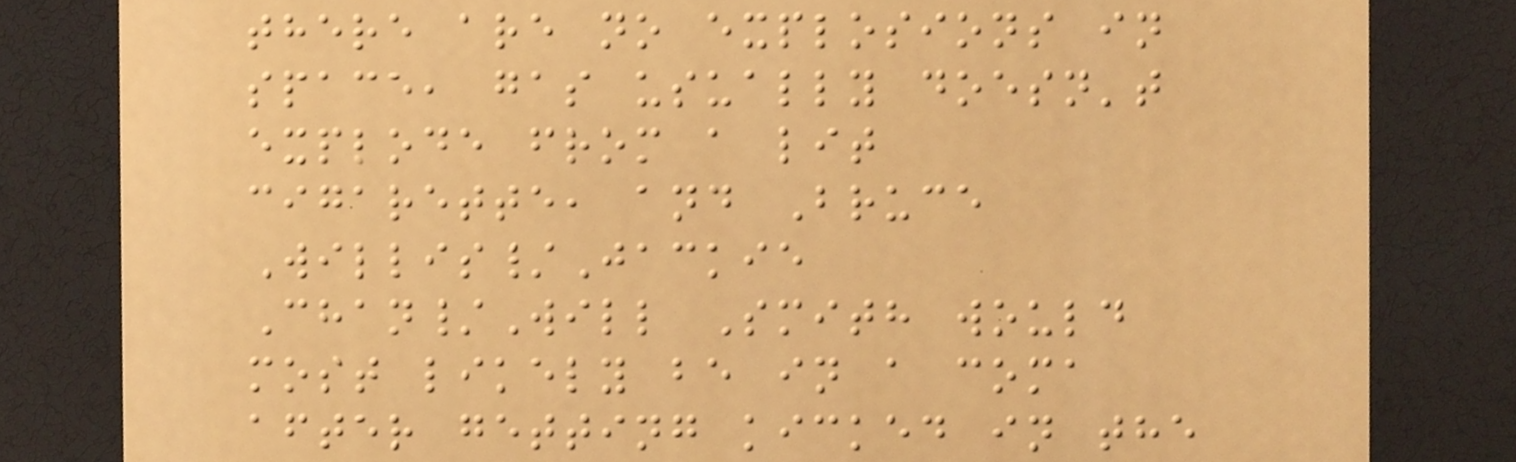there are no explosions in
space, gas usually doesn't
explode from a lit
cigarette, and Bruce
Willis/Jackie
Chan/Will Smith would
most likely be in a coma
after getting kicked in the
